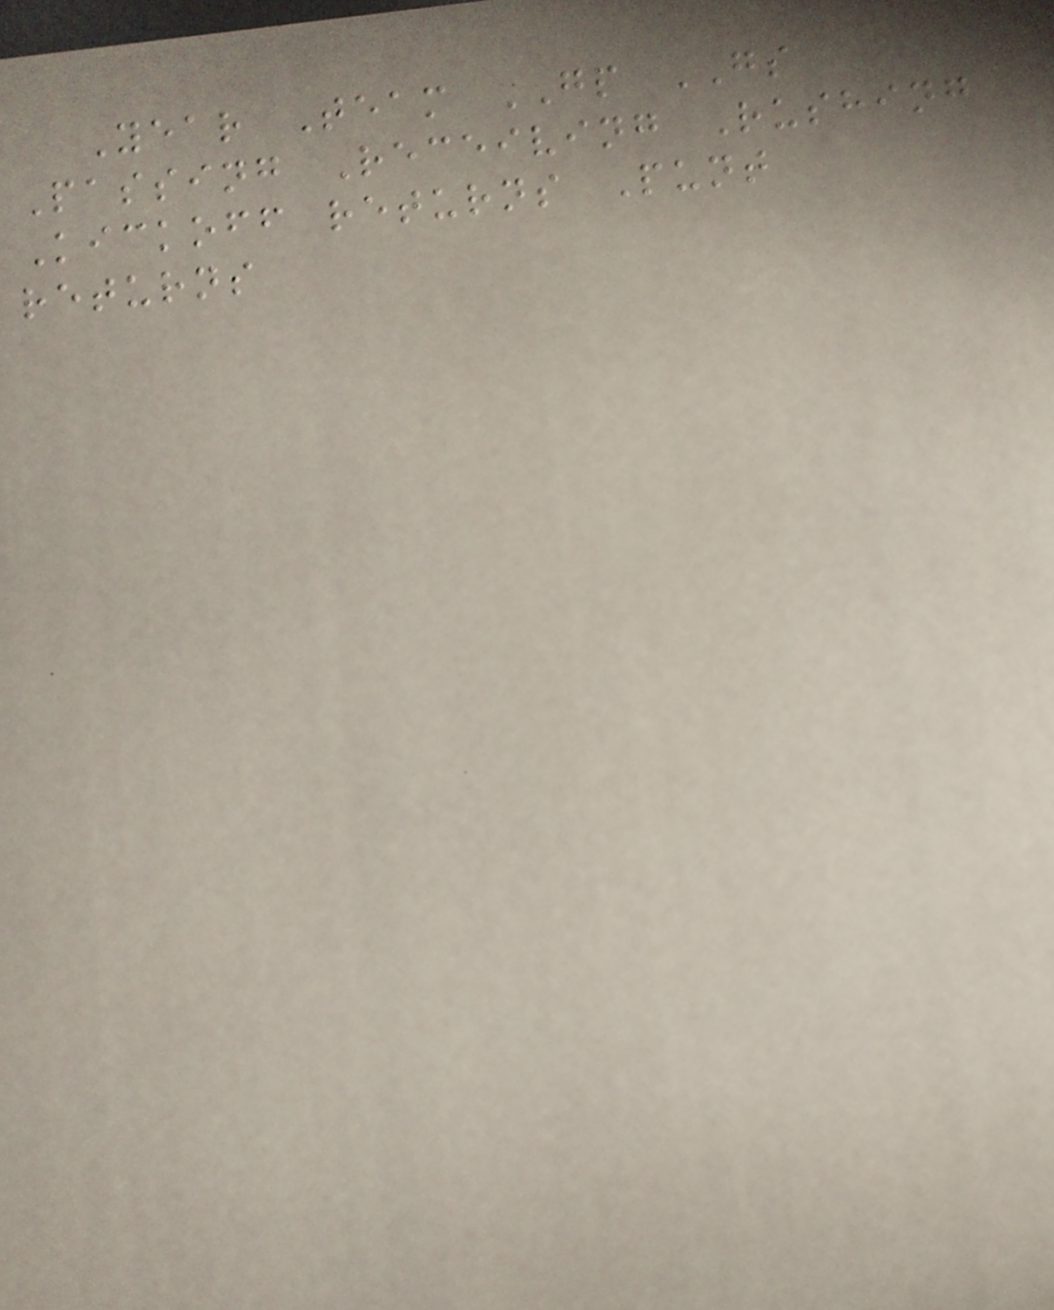Year Team GP GS
Passing Receiving Rushing
Kickoff returns Punt
returns
